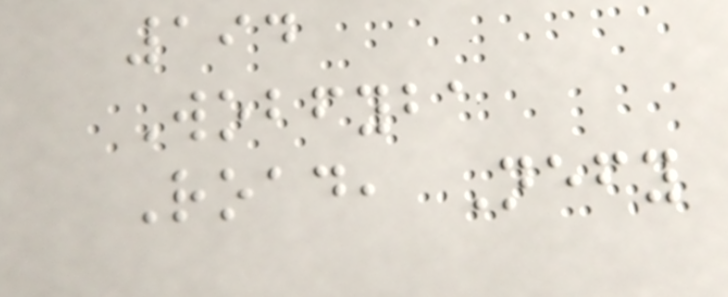194
Wobfyba
Road, Nefy
